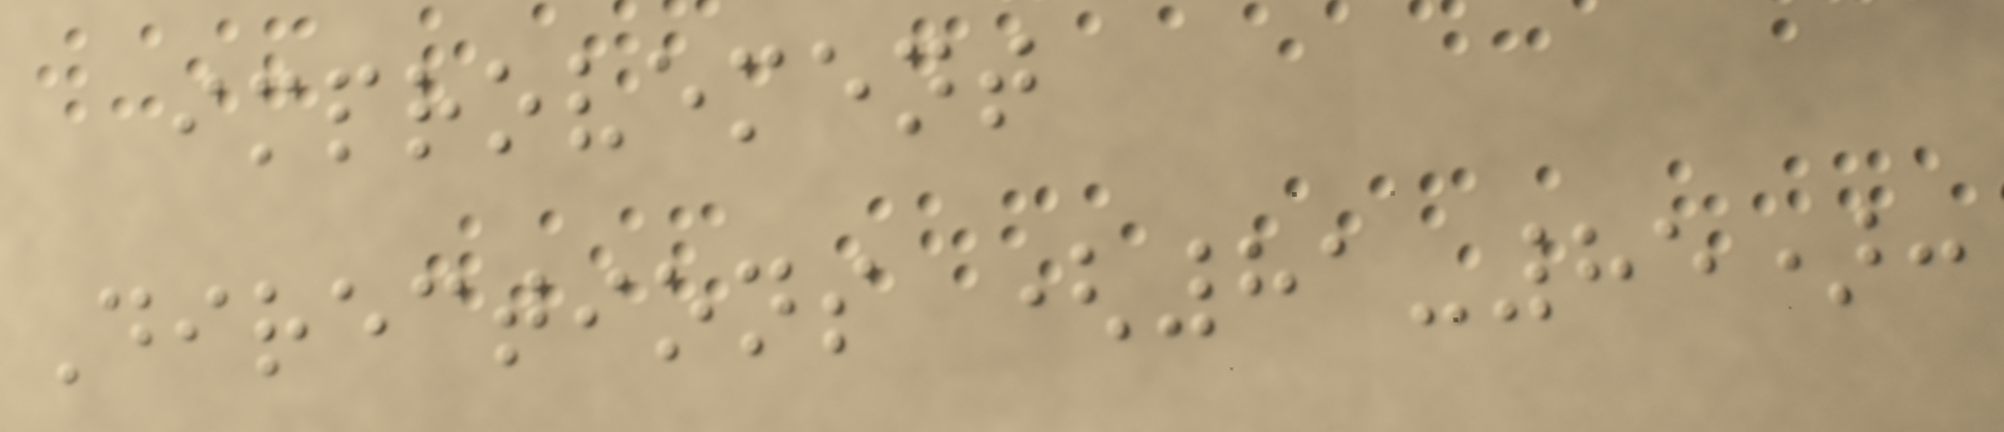improvement
Directions (81-85):
